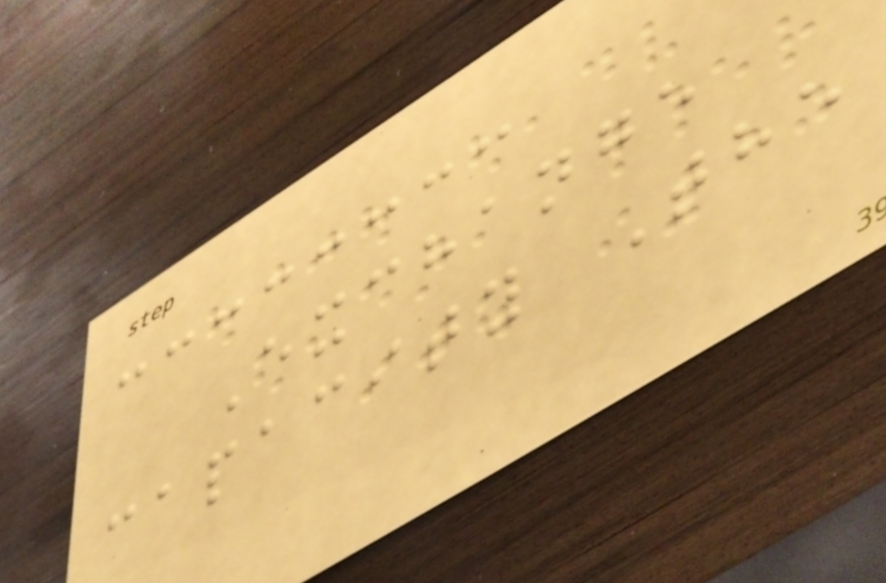Exchange
capacity The
